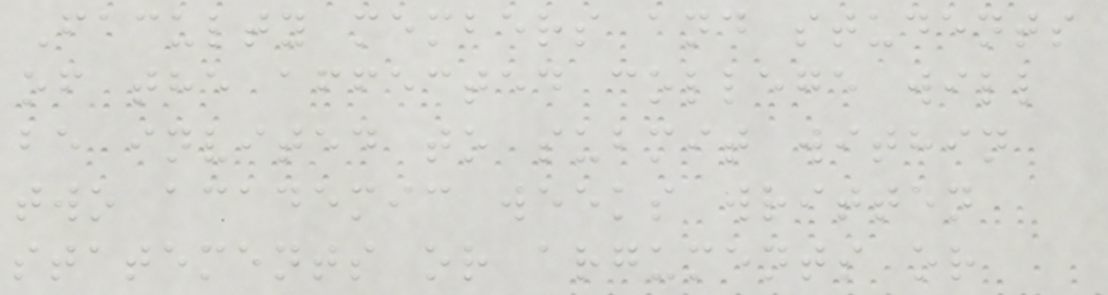Faculty members and students
of the affected college will
be invited to submit within
two academic weeks written
statements or arguments or
